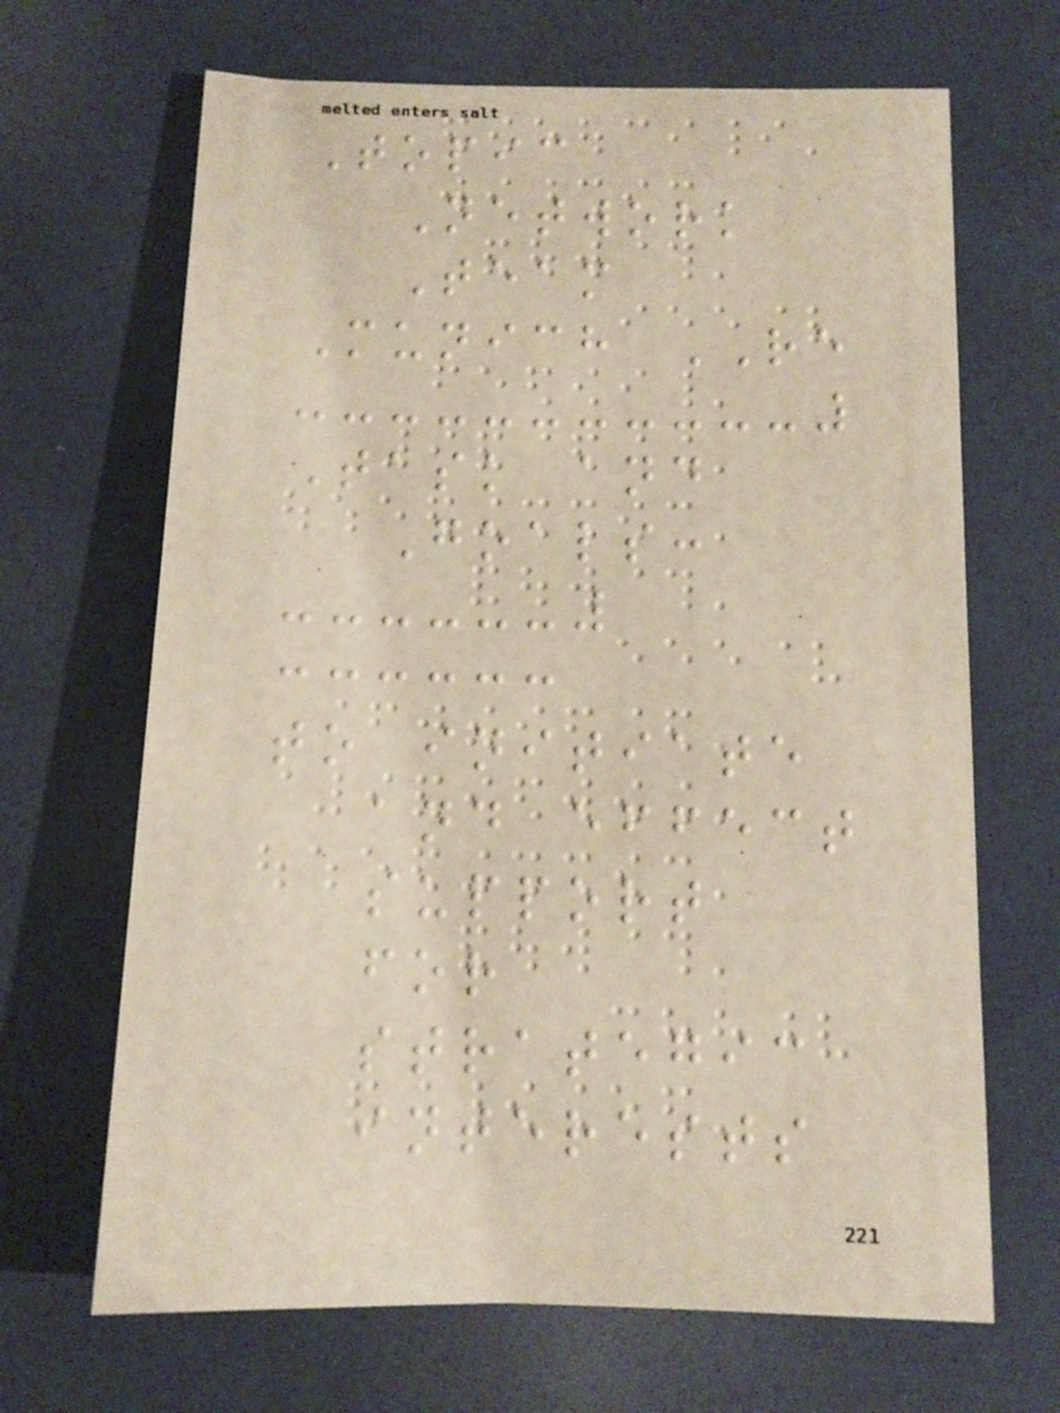Topic
Network
Team
Munich RE
Task and
Goals:
to initiate
and effect
support
for
strategic
interests
